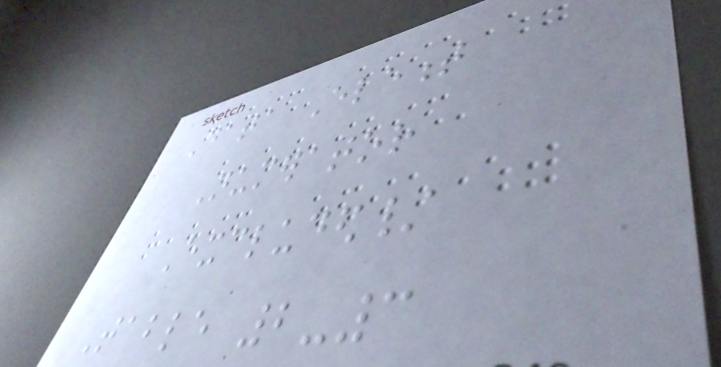Data Element
Numerator
Excluded/
Table 2-3
